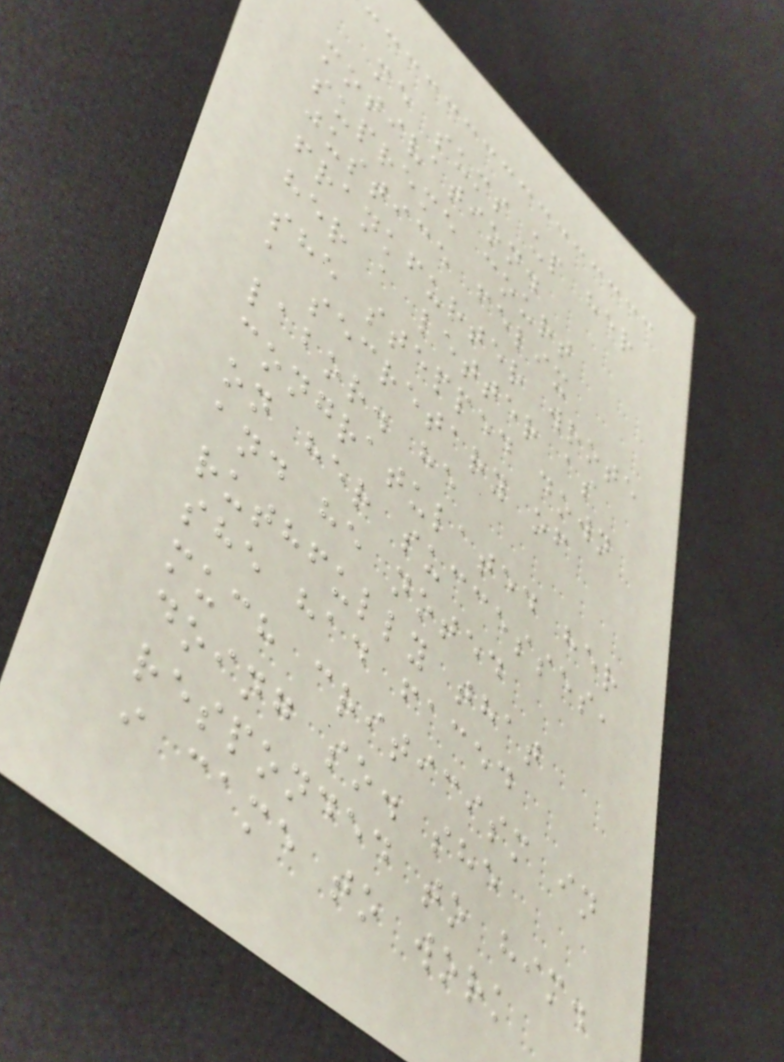me sums up her
motivation.
supreme court
justice felix
frankfurter wrote
her a letter as
she stepped down
a secretary of
labor. he
congratulated her
on her successes,
and he noted
ruthfully that
she had faced
much criticism in
doing so. she
responded to him.
i came to work
